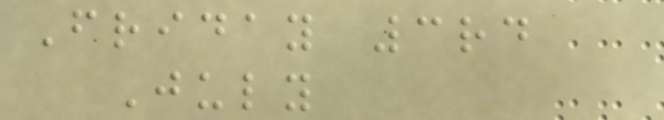Friday 3rd
July
